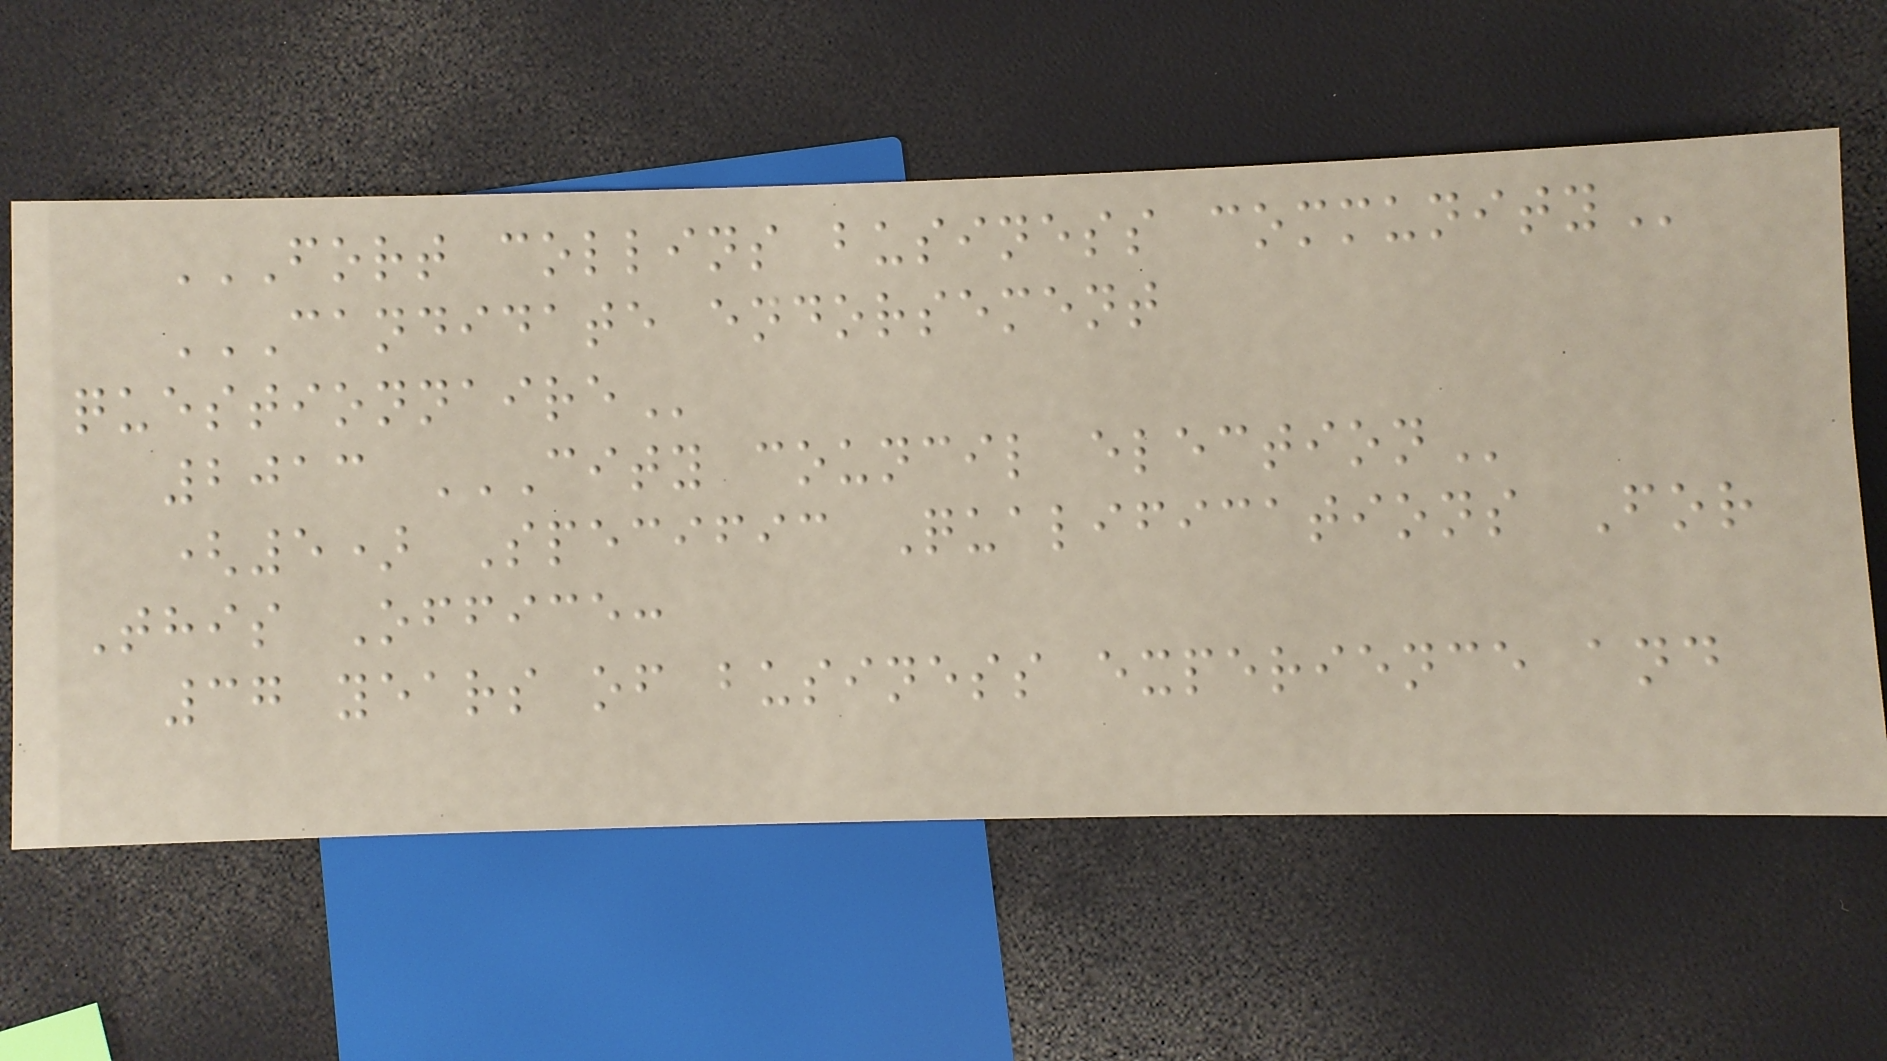FORT COLLINS BUSINESS COMMUNITY
CANDIDATE ENDORSEMENT
QUESTIONNAIRE
2013 CITY COUNCIL ELECTION
(5) Specific Qualifications For
This Office:
37 years of business experience and
